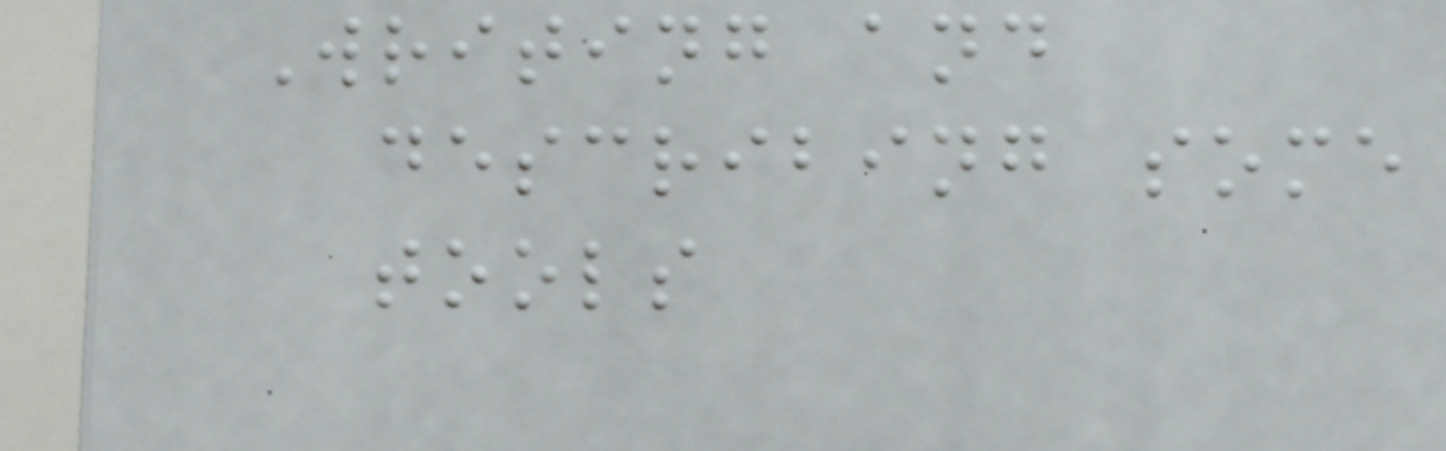Writing and
describing some
tools
